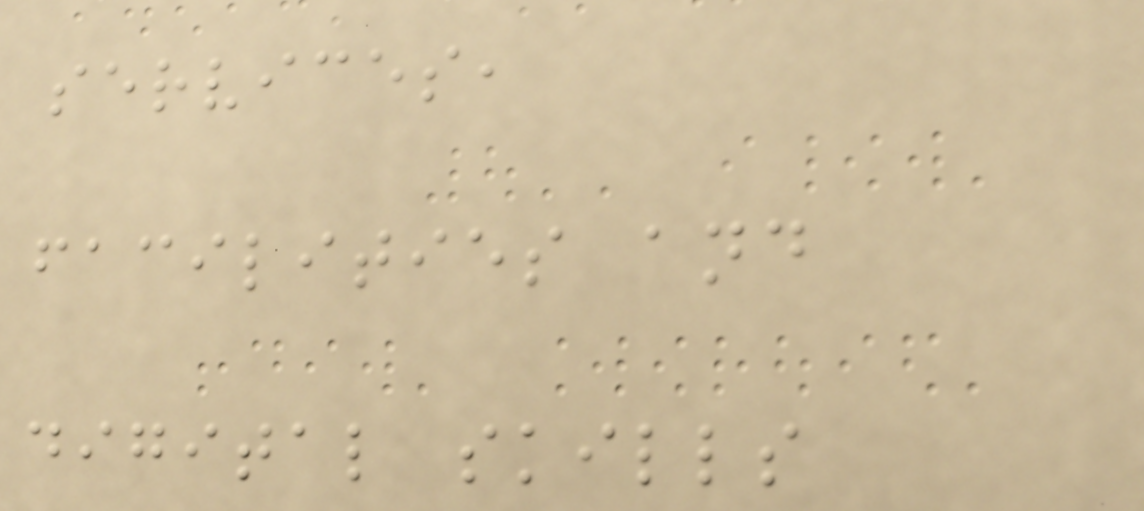services,
facilities and
digital skills
